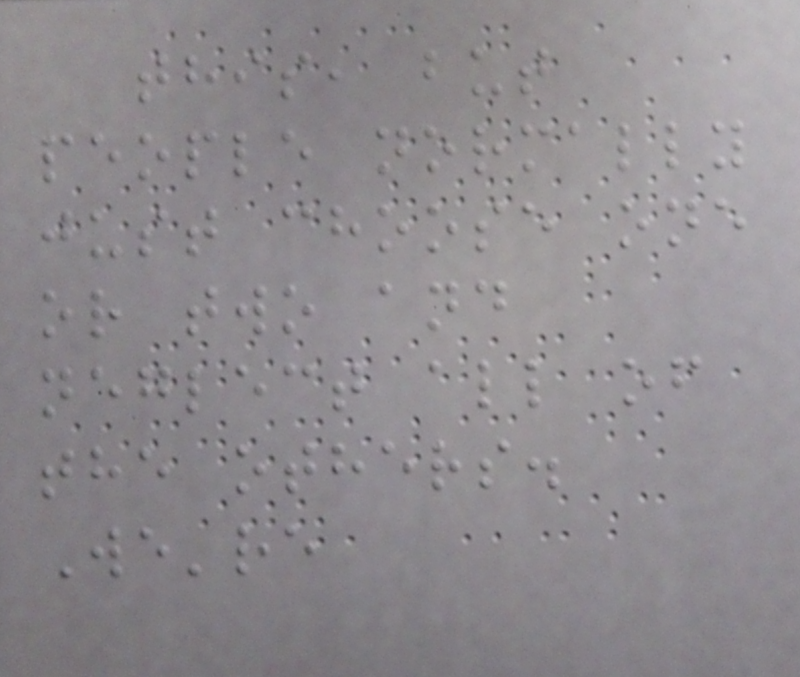this, but
people normally
just choose one
or two and
neglect all of
the others.
We're
